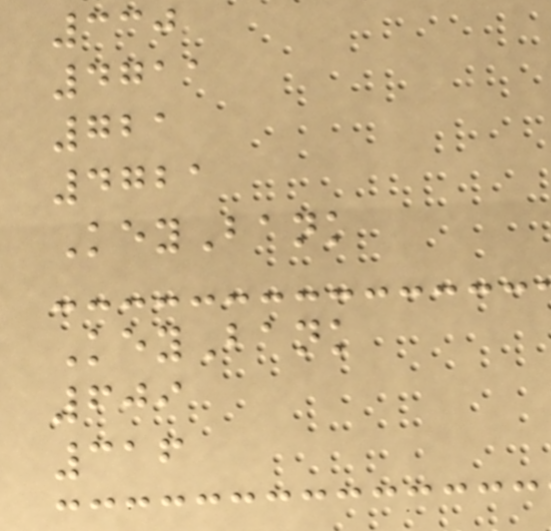330
4711
721
4721
KeyBank
KeyBank
609
316
